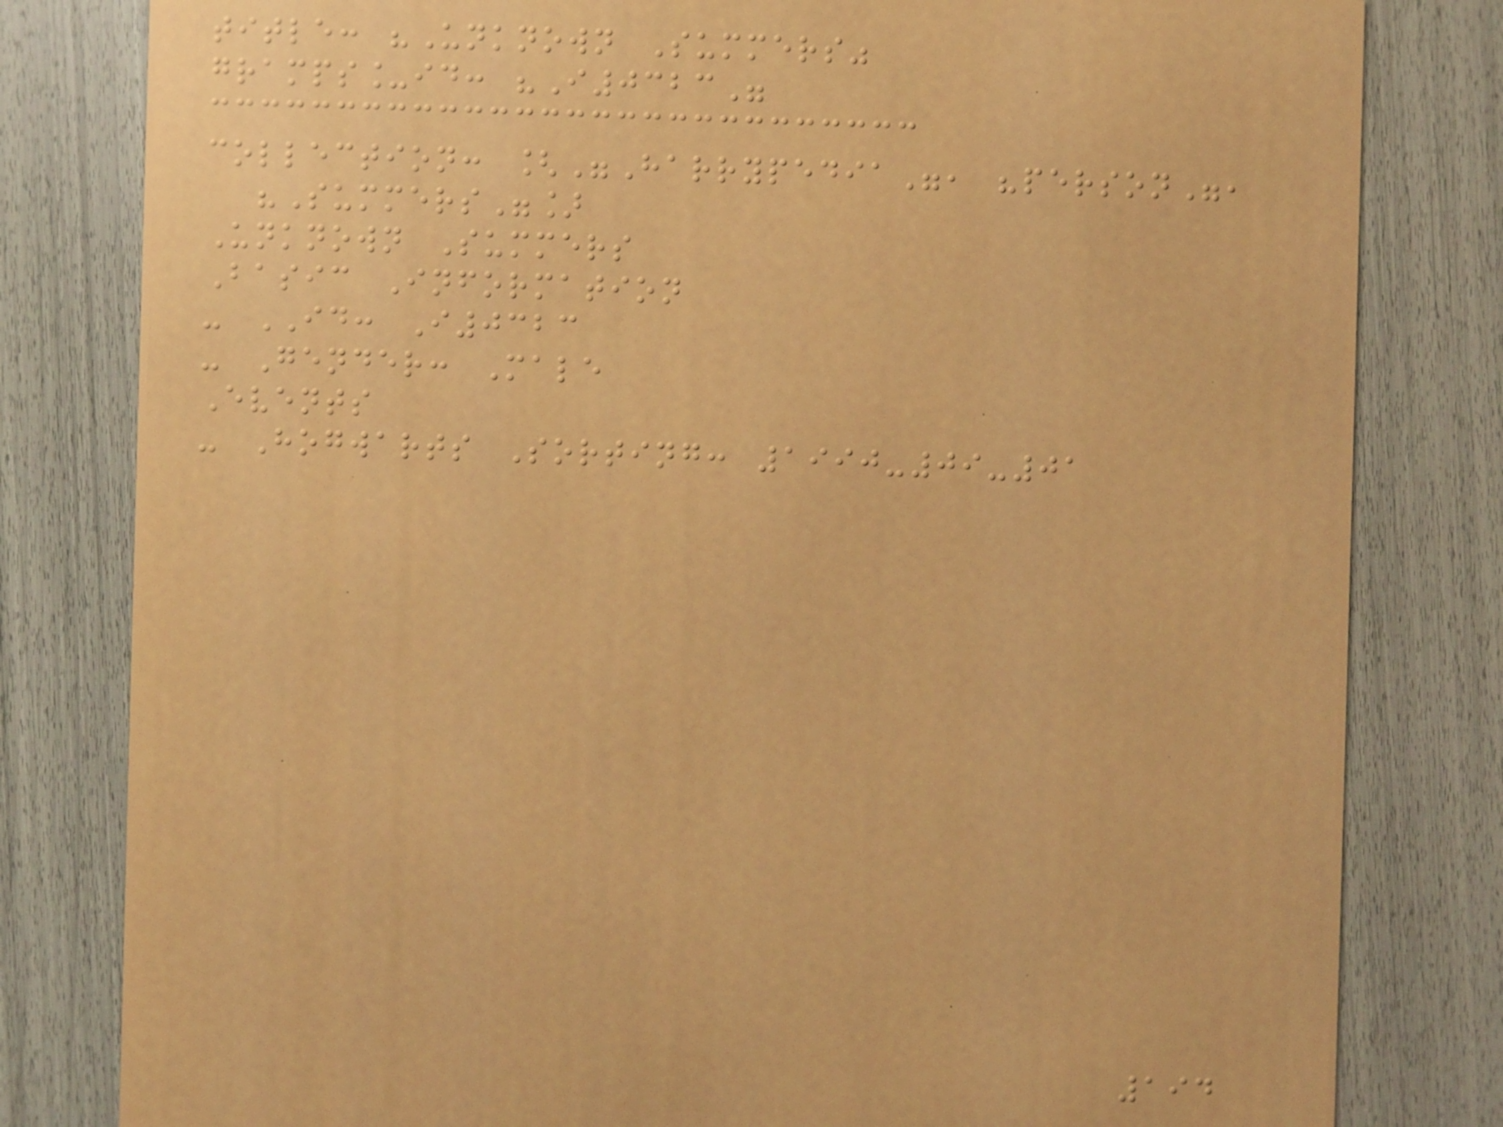title: "Unknown Summers"
gramps_id: "I0323"
collection: ["Harrypedia", "person",
"Summers"]
Unknown Summers
Basic Information
- ID: I0323
- Gender: Male
Events
- Hogwarts Sorting: 1990-09-01
194
